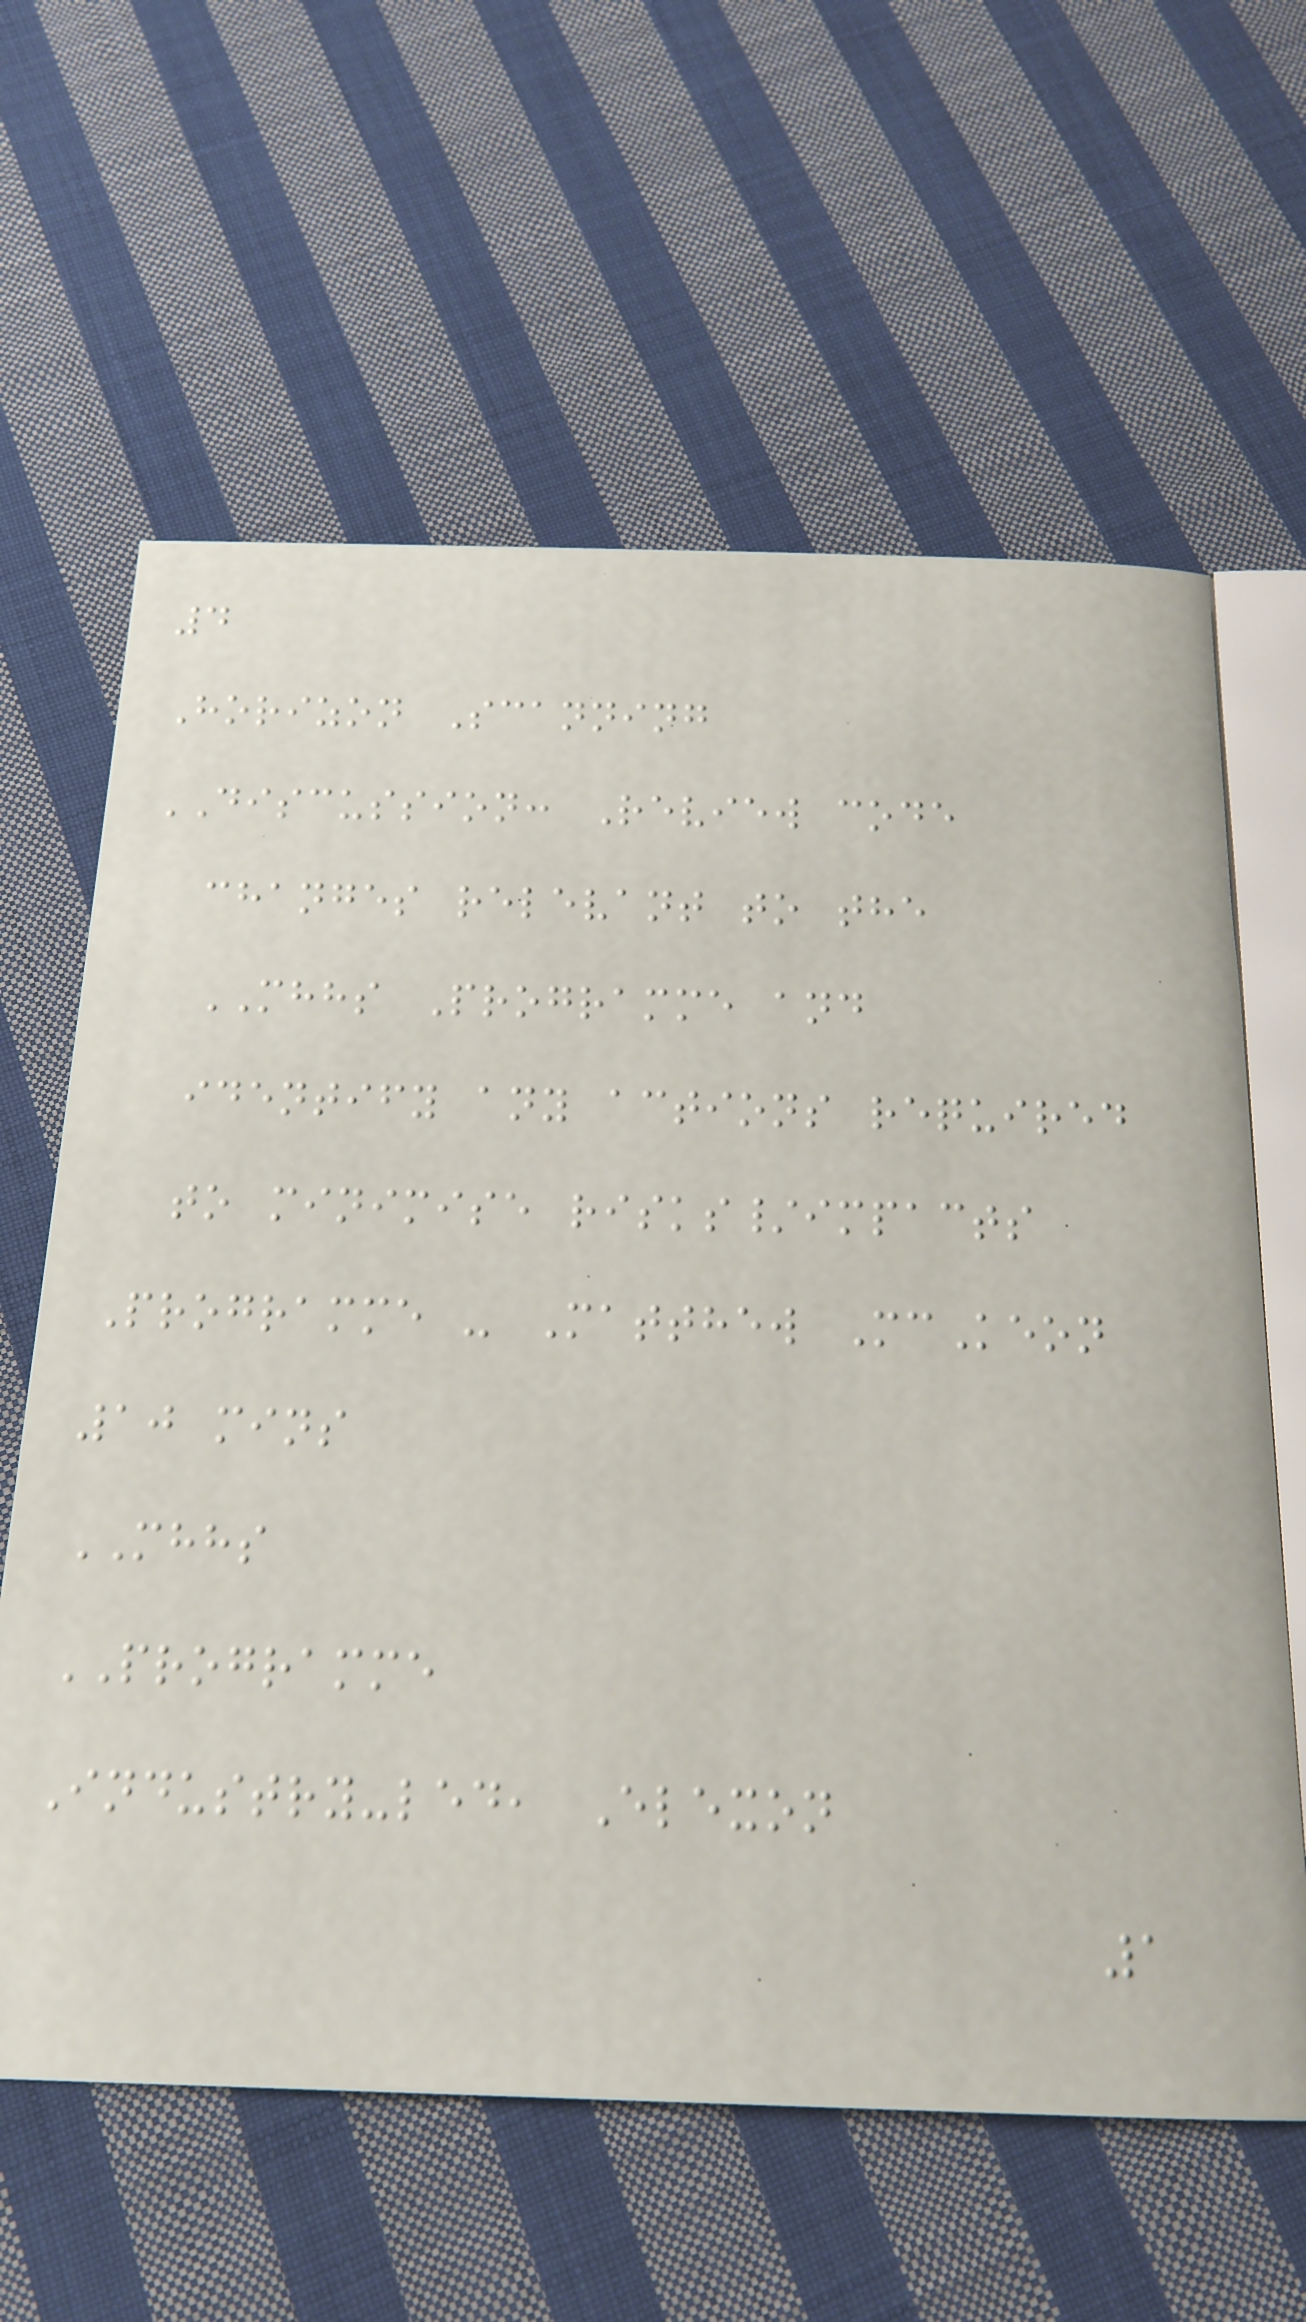4
Horizon Scanning
DISCUSSION: Review code
changes relevant to the
MHHS Programme and
identify any actions required
to minimise risks/impacts
Programme - Matthew McKeon
10 mins
MHHS
PROGRAMME
Industry-led, Elexon
1
